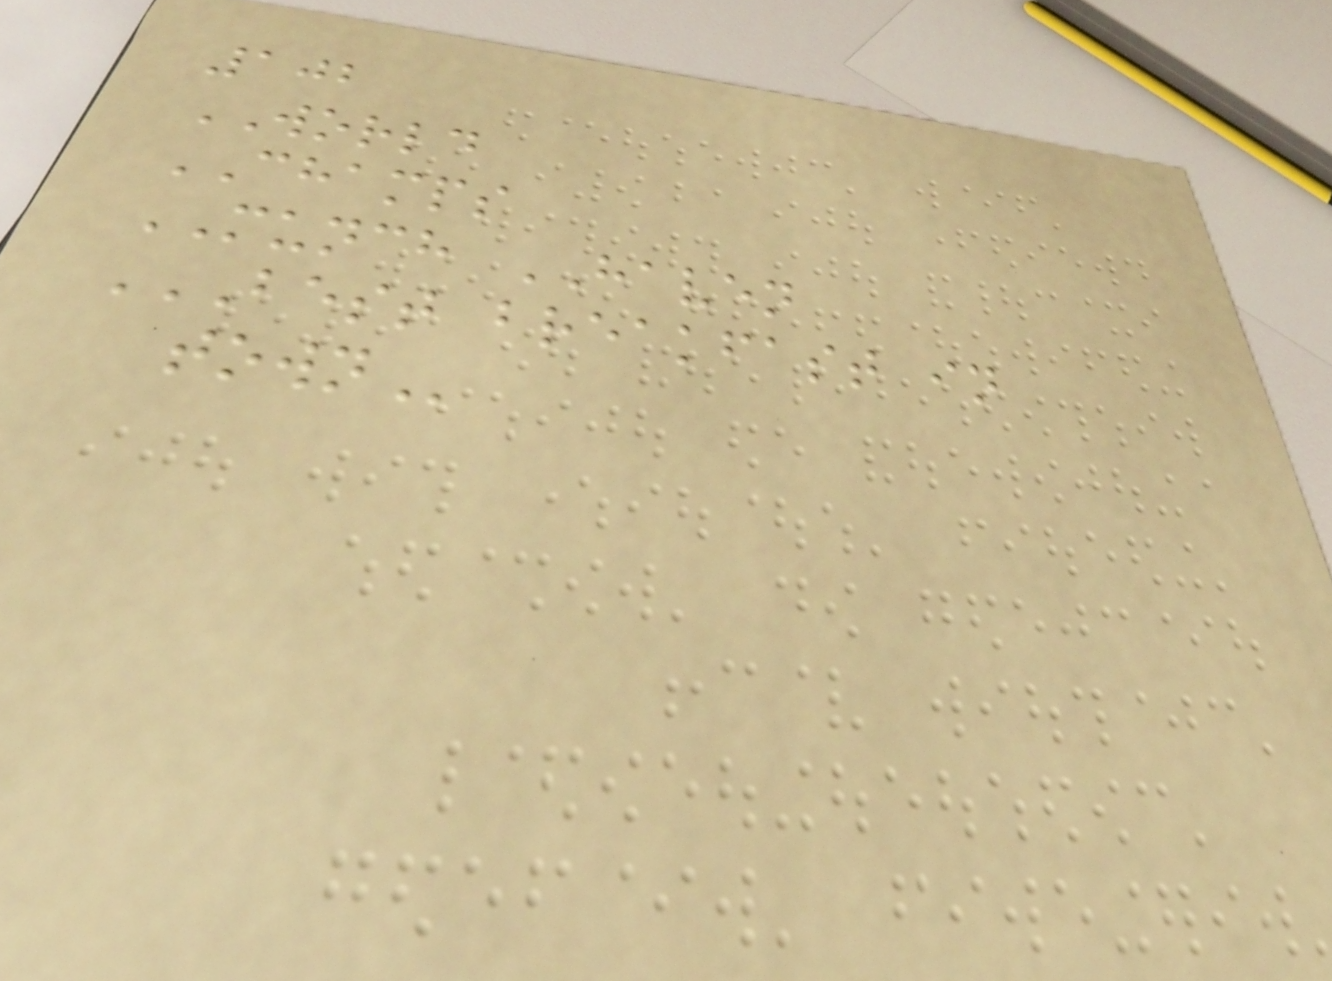102
WORLD
CHAMPS
MUNCH HAVEN
BEST BREAKFAST IN
TOWN
